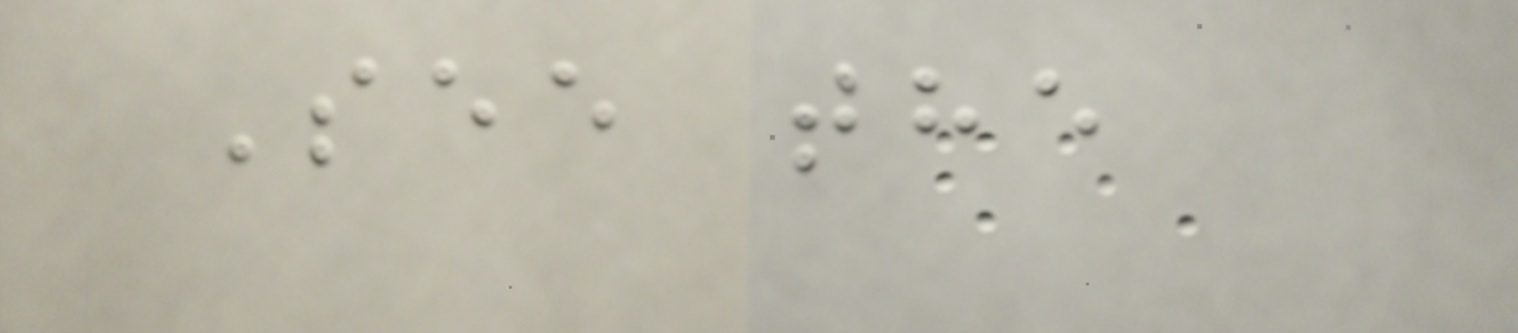See the
